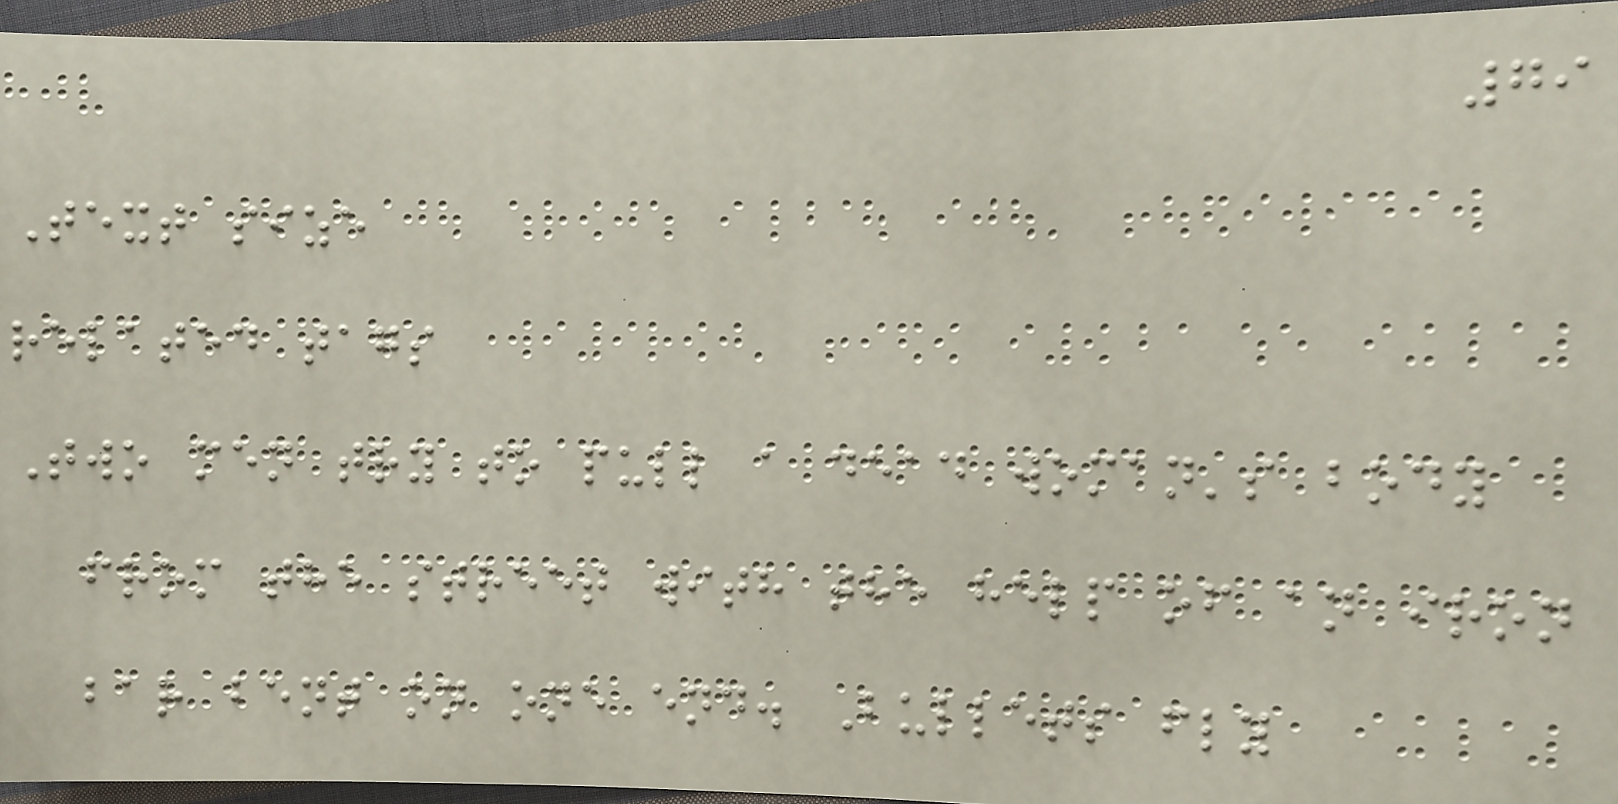79
Text size
related tags
Two men try to pull a dead woman's body
from the street with the help of an iron
bar bent on one end. Bullets fly
